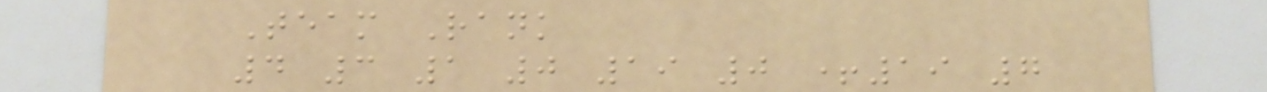Team Rank
4 3 1 0 19 0 +19 7
